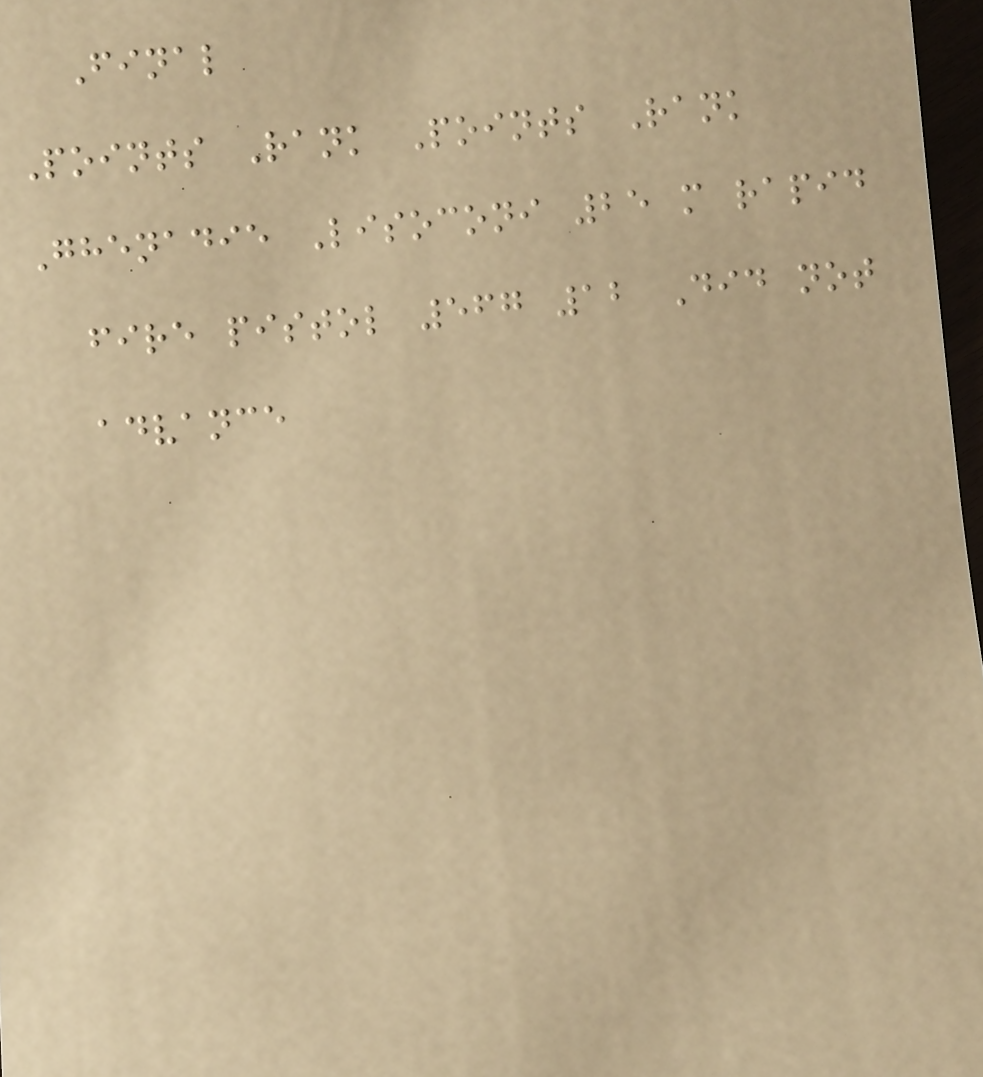Final
Points Rank Points Rank
Ghenadie Lisoconi 25 m rapid
fire pistol 567 12 Did not
advance
